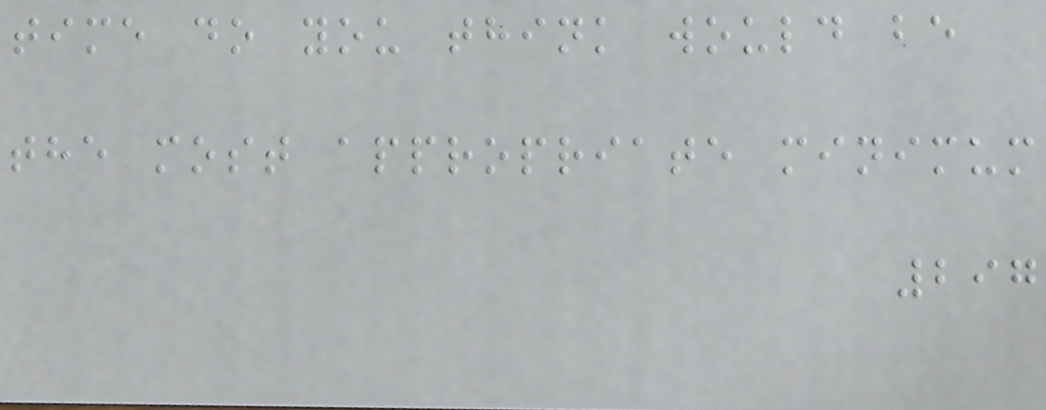time do you think would be
the most appropriate minimum
297
